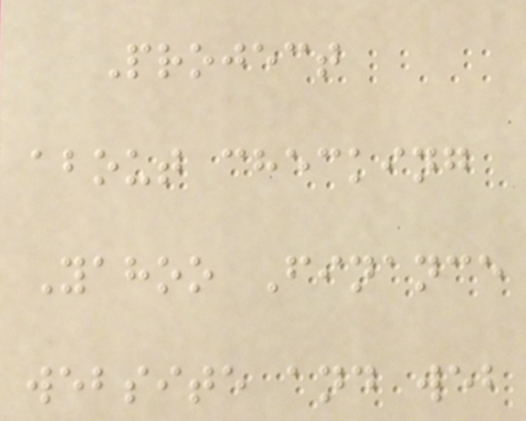Project
about checking
Yahoo Finance
website and web
